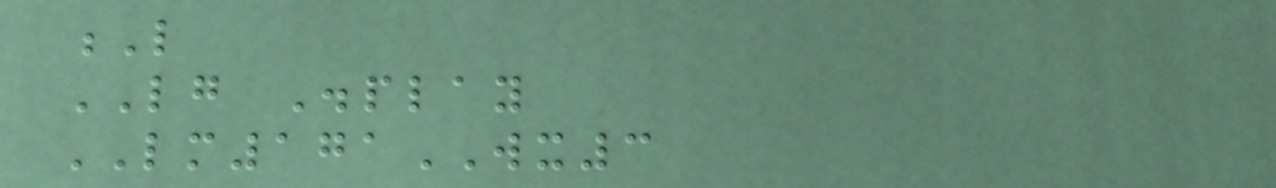L
LG Display
LM171WX3
